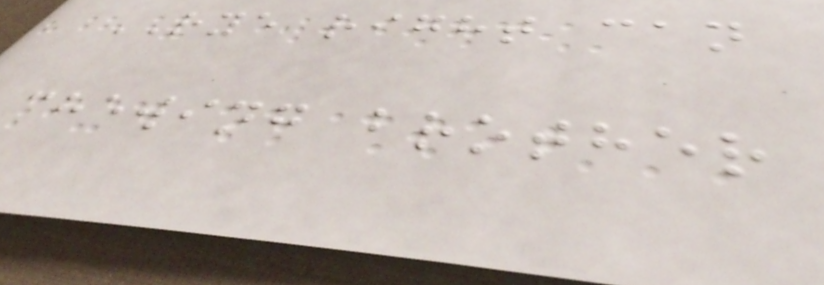RYE right can
chewing brother
